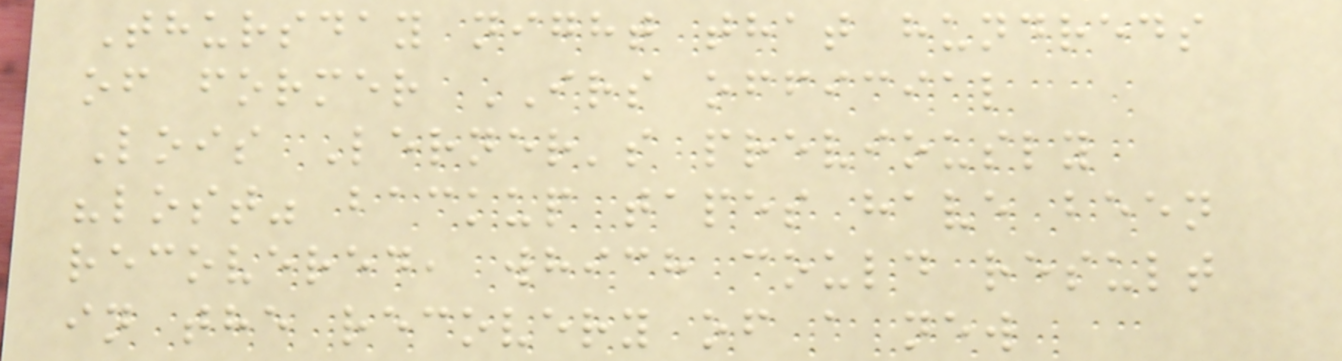Thursday night that hundreds
of former IRS official
Lois Lerner's previously
"lost" backup tapes have been
recovered, which could result
in the recovery of a new
